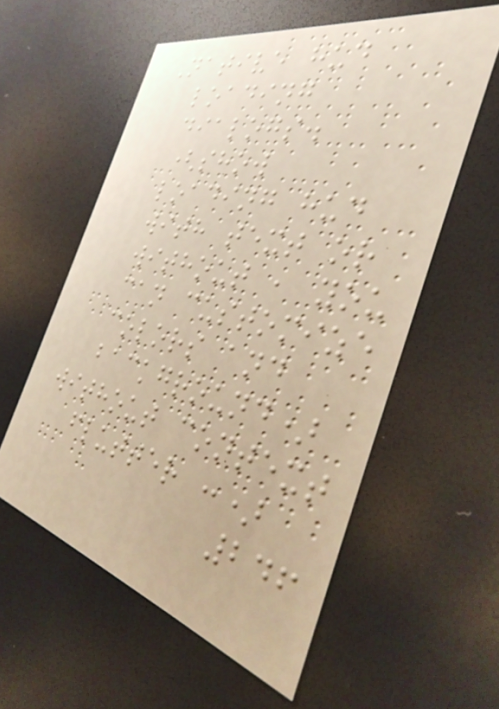Native hud
loading
dialogs.
(show
loading hud
with text or
without , you
can customize
colors and
background)
without context
flutter :)
246
